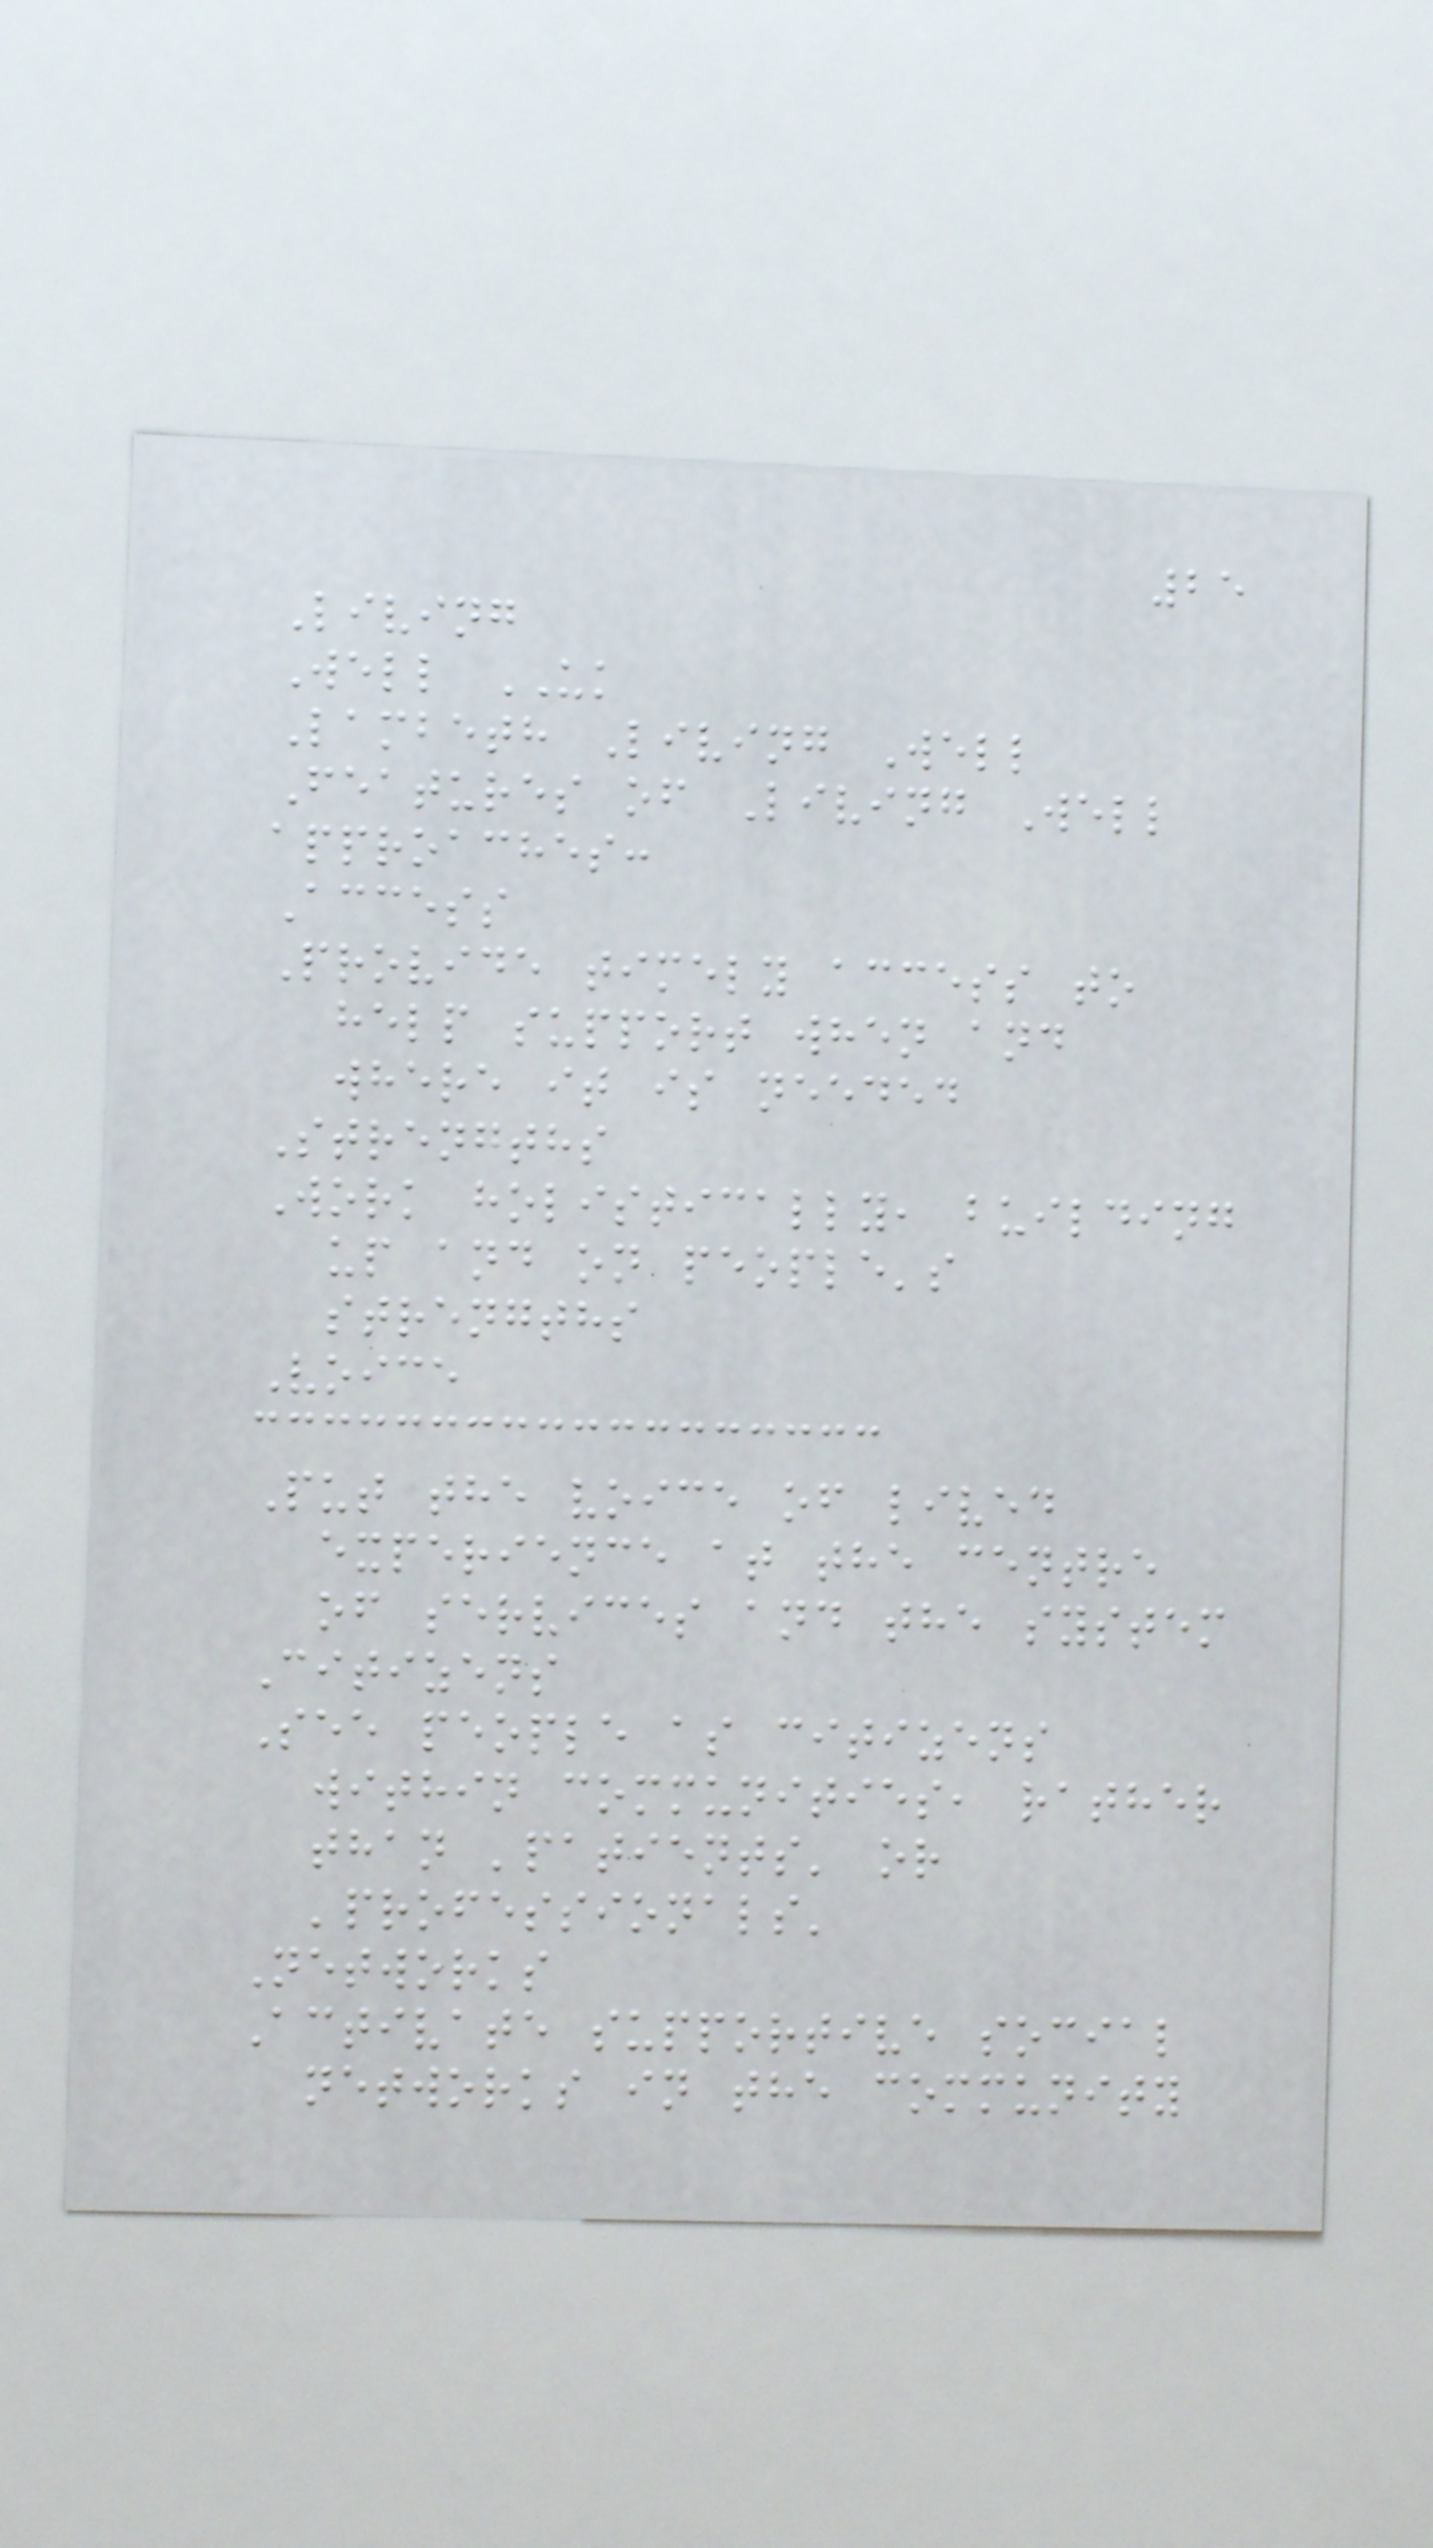25
Living
Well UK
Lambeth Living Well
Features of Living Well
approaches:
Access
Provide timely access to
help support when and
where it is needed
Strengths
Work holistically, building
up and on people's
strengths
Voice
Put the voice of lived
experience at the centre
of services and the system
Citizens
See people as citizens
within communities, rather
than 'patients' or
'professionals'
Networks
Activate supportive social
networks in the community
